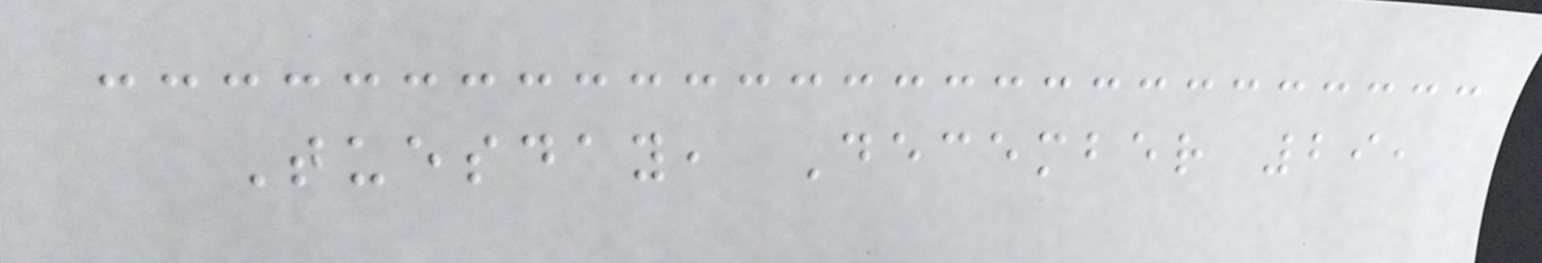Tuesday, December 29,
